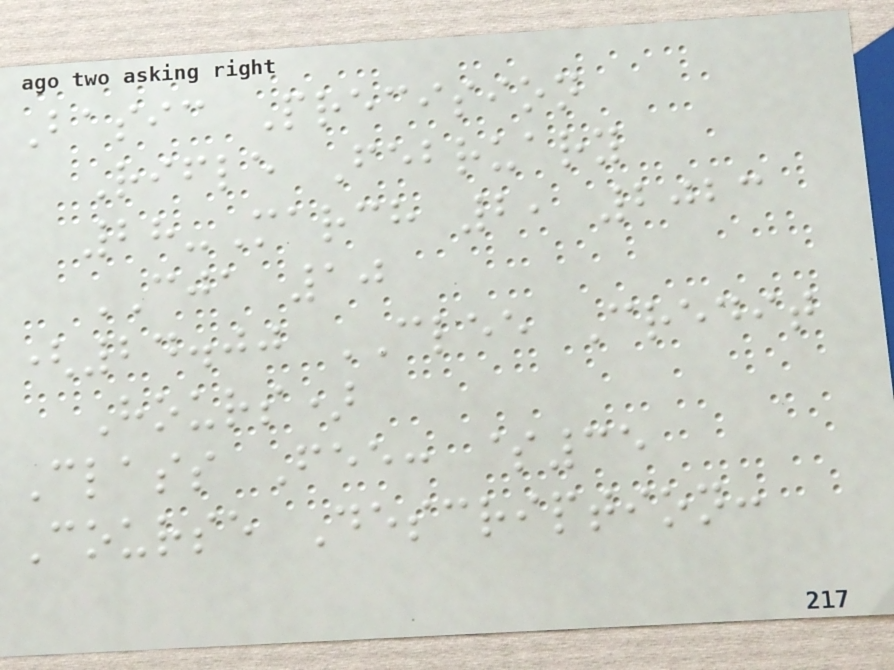Basic Precision
Rifle February
28-March 2, 2023
CJA 10
(24.00 CLEE Credit
Hours)
Class Fee: $35
Course Description:
